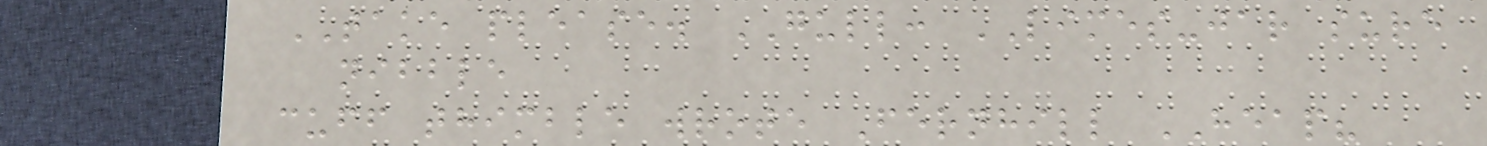TAKE please. GULL: LIMES-jar sure
nibble
cuff thimble wrote Fernhill HEAP?
